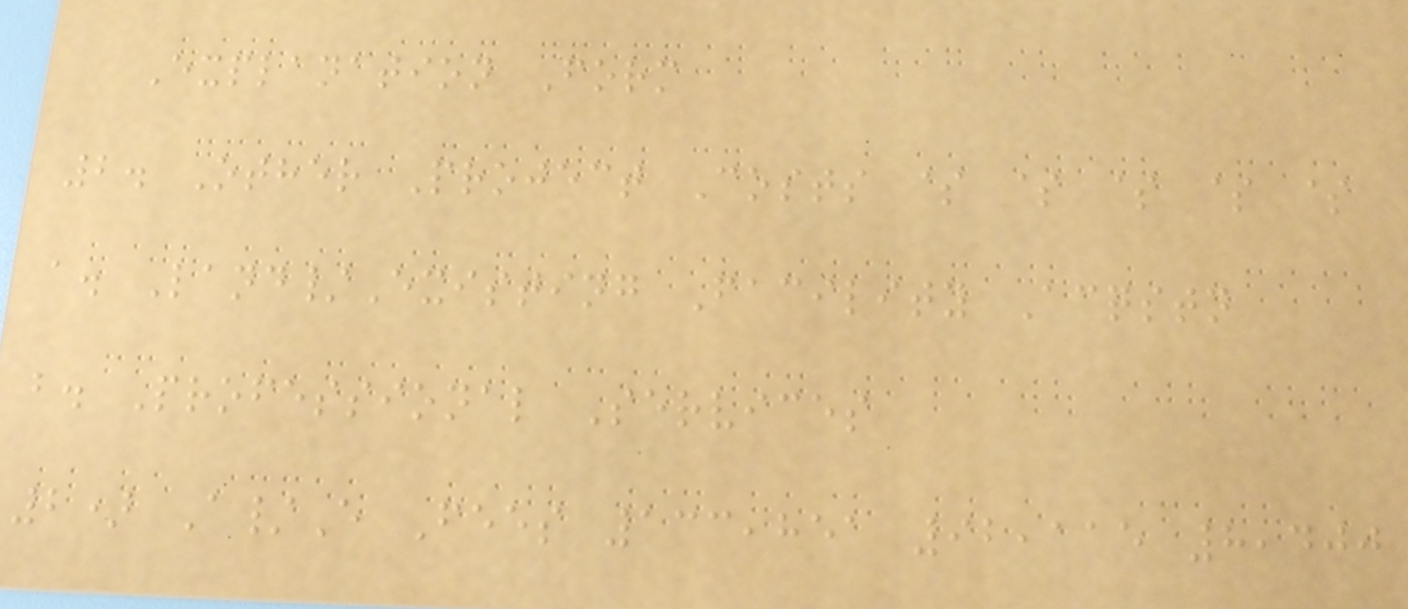Explanation Form
2. Other Project Costs $ $ $ $ $
a. Land/Existing Facility Acqstn
b. Professional Services
2) A/E Fees 133,851 92,115 8,400
